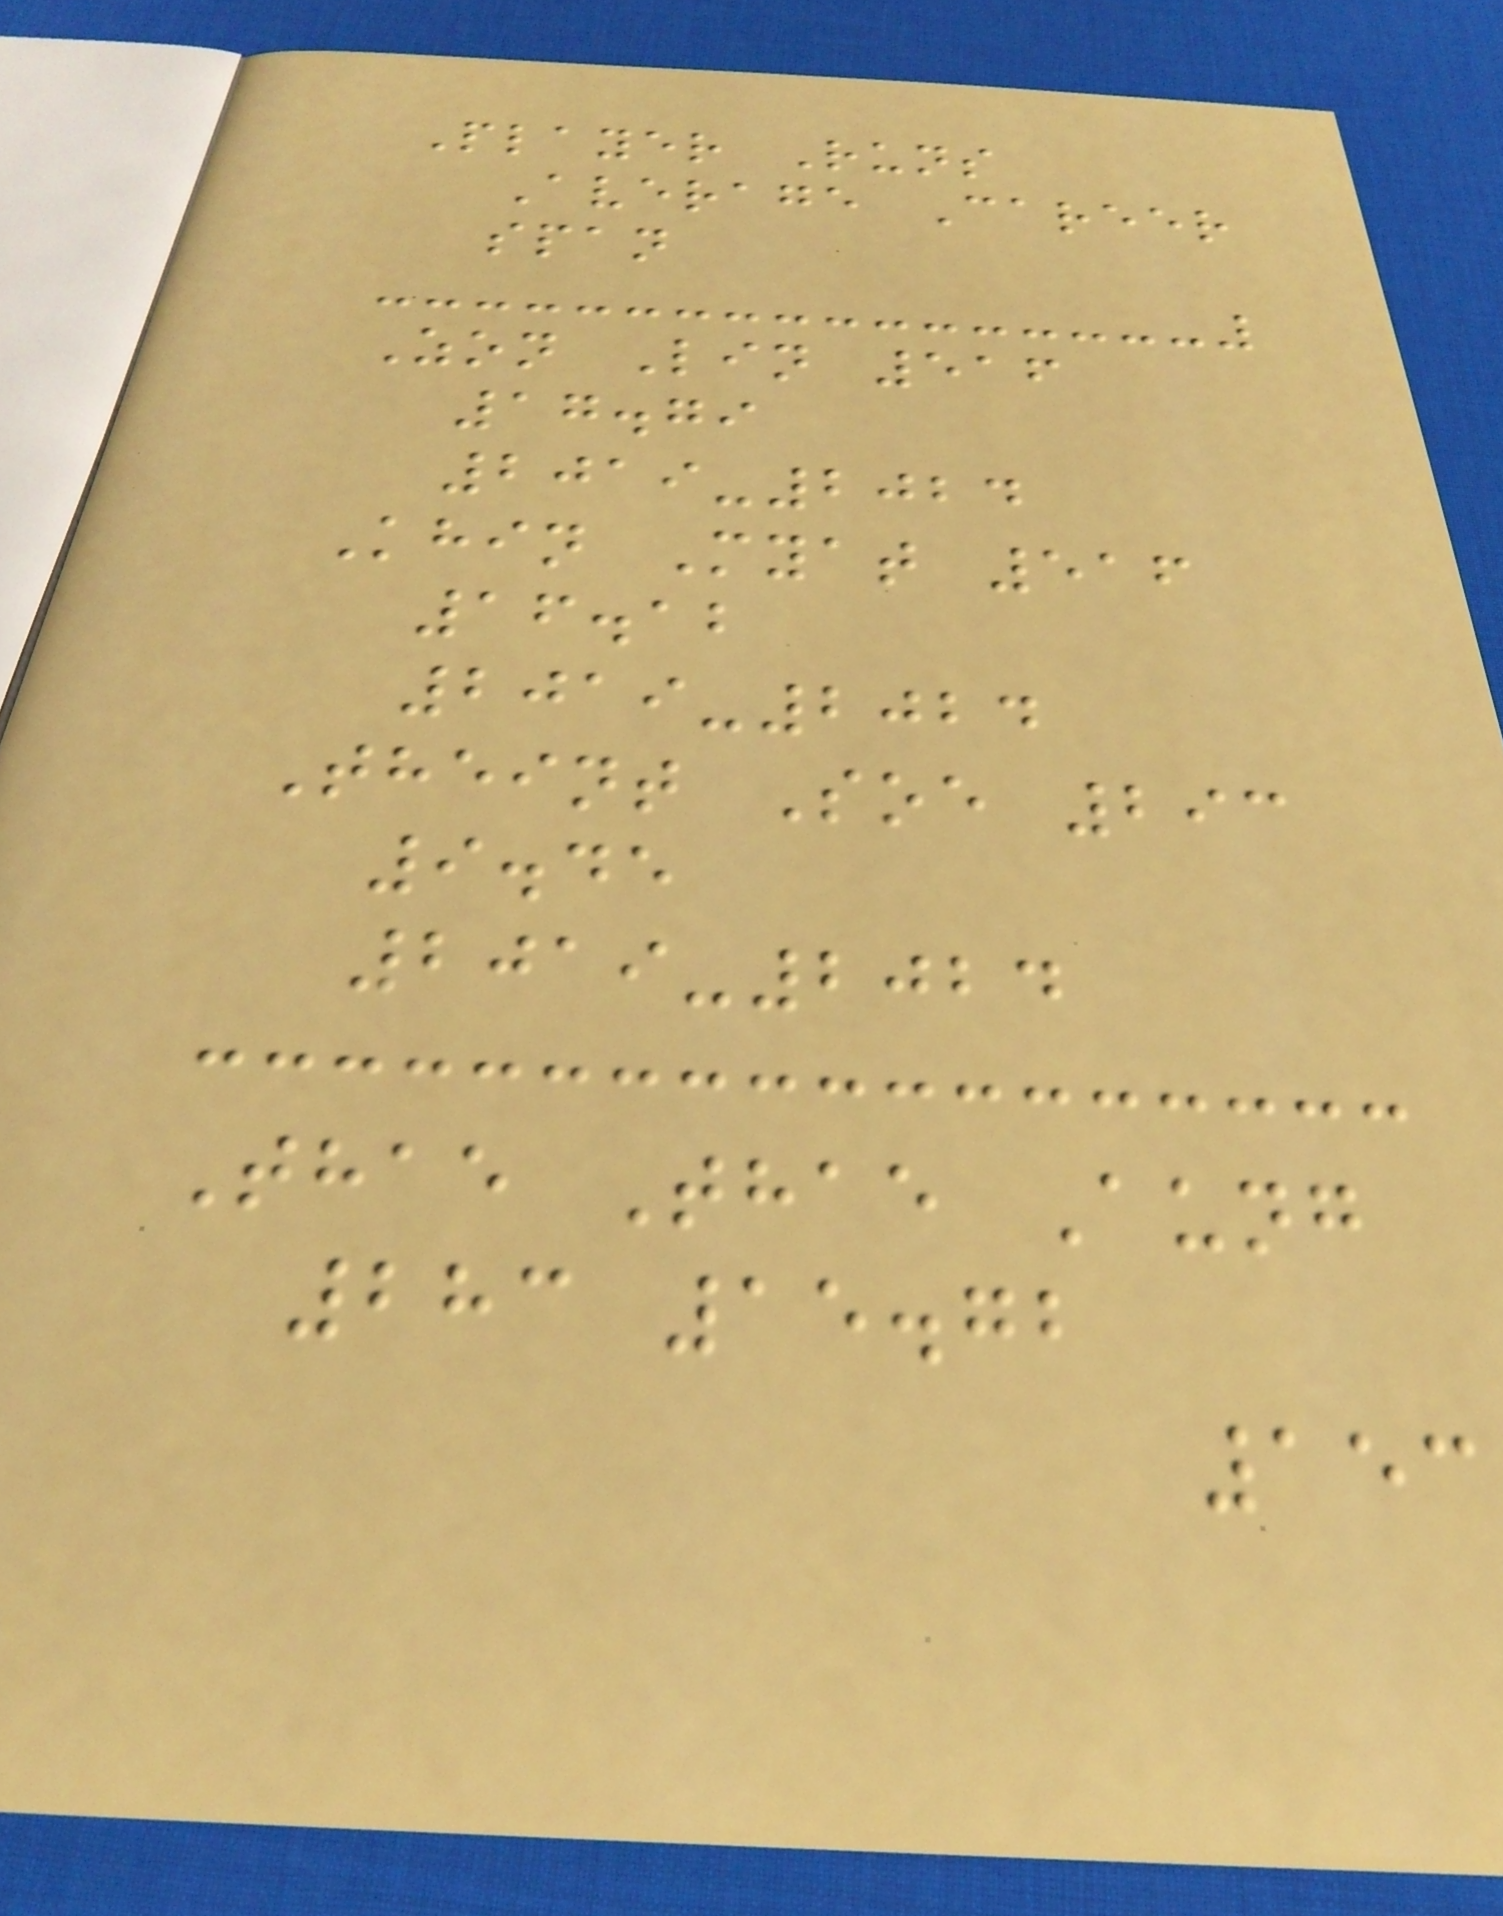Player Runs
Average Career
span
Zon Lin 516
17.79
2019-2024
Khin Myat 516
16.12
2019-2024
Theint Soe 293
9.45
2019-2024
Thae Thae Aung
283 15.72
153
